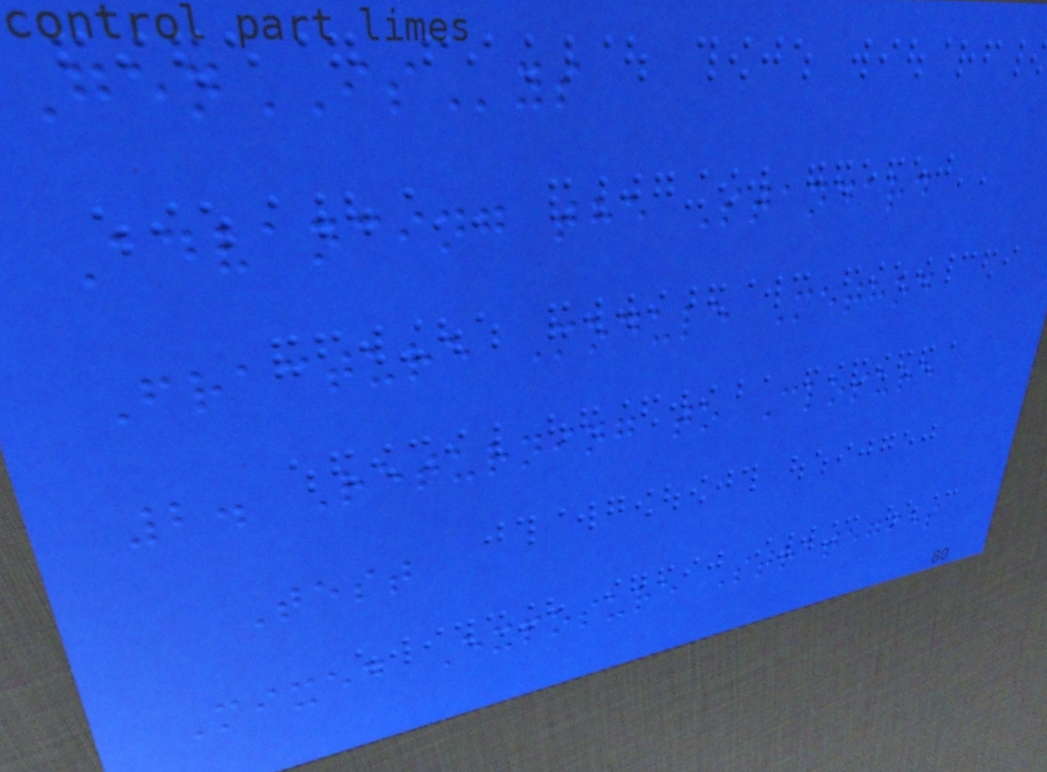GenISys
Advancing the Standard
Fracture Module Method
2. Returning to Closure
Test
Mixed Exposure Strategies
